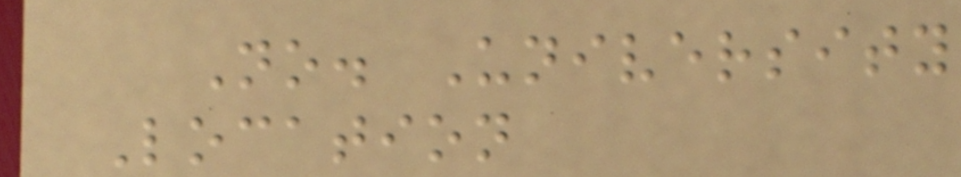No. University
Location
